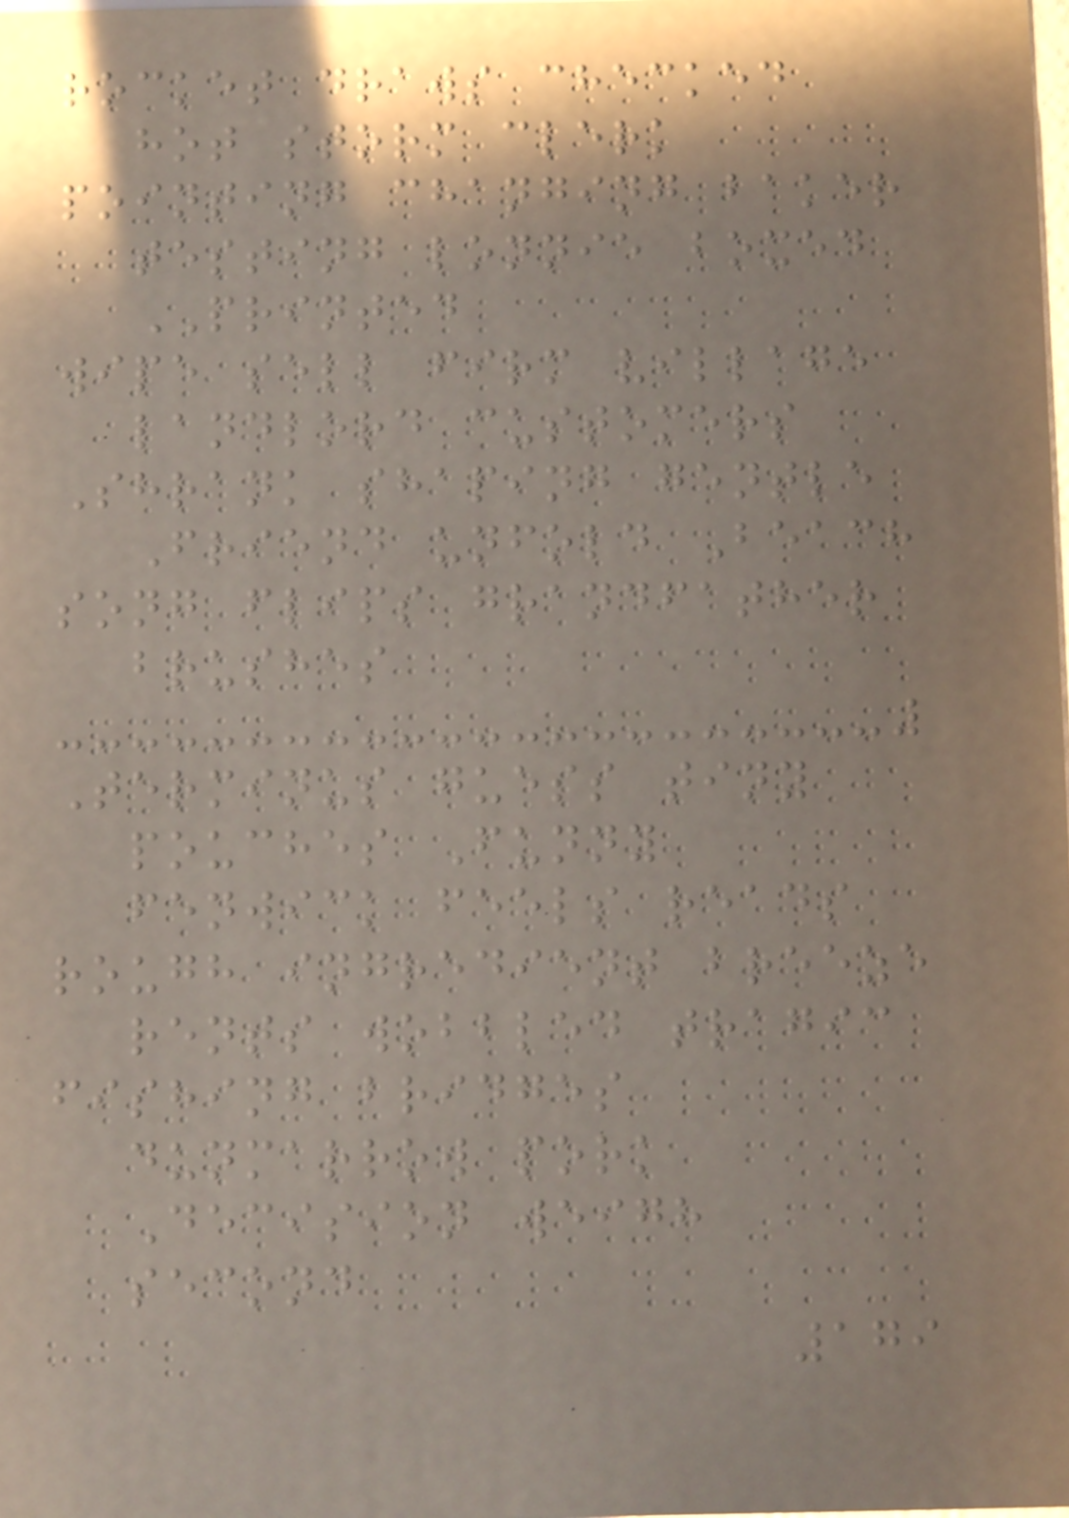rocket draws checked
hot storm clerk
pointing changing baker
testing lonnie boxed
PRINTED
wipe sell firm village
landlord customers
Shrank shaping gentle
Friend unfold Beach
song flips grandfather
brushes
Terminus guess tiny
pouches Funny
fenwick feels reads
rough ingredient breeze
rents wobbled tragic
fishing bridges
dunmarrow pork
Decision weigh
second
179
